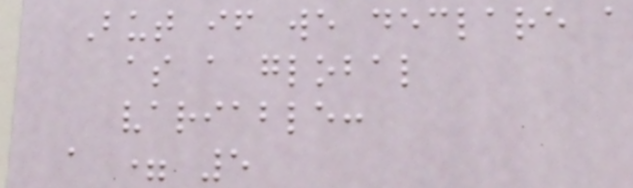But if we declare a
as a global
variable:
a = 5
